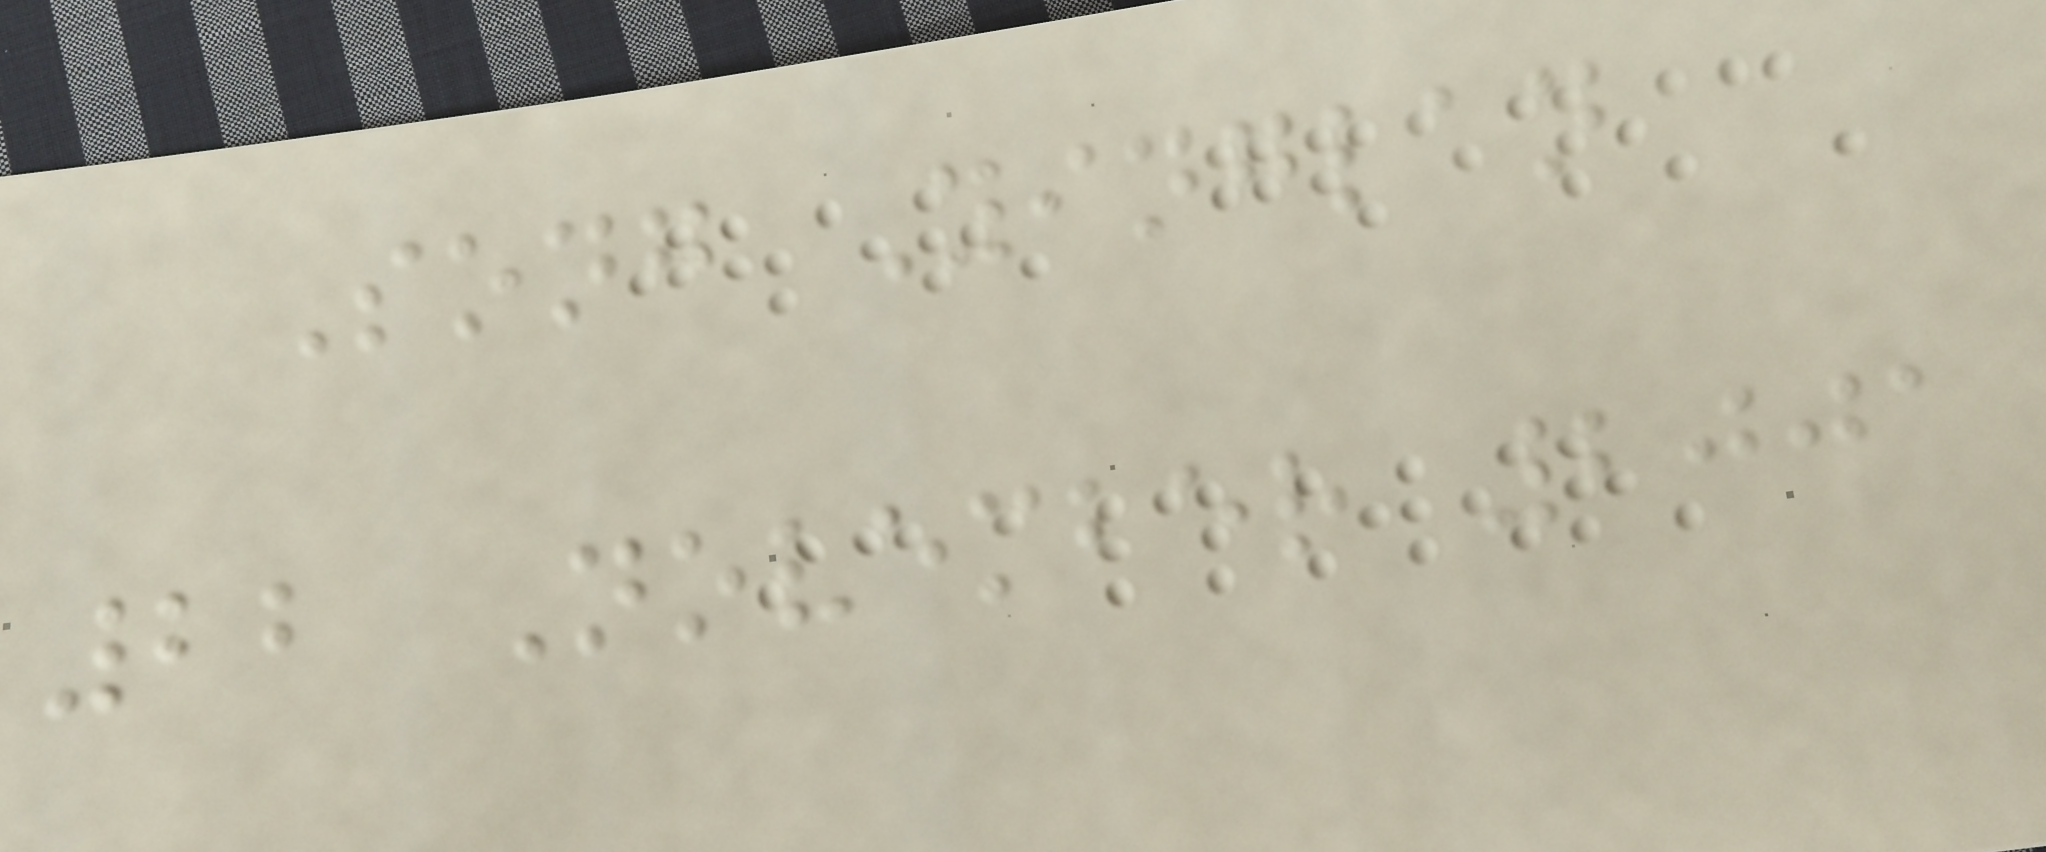Song Yinglan
22 November 2001
